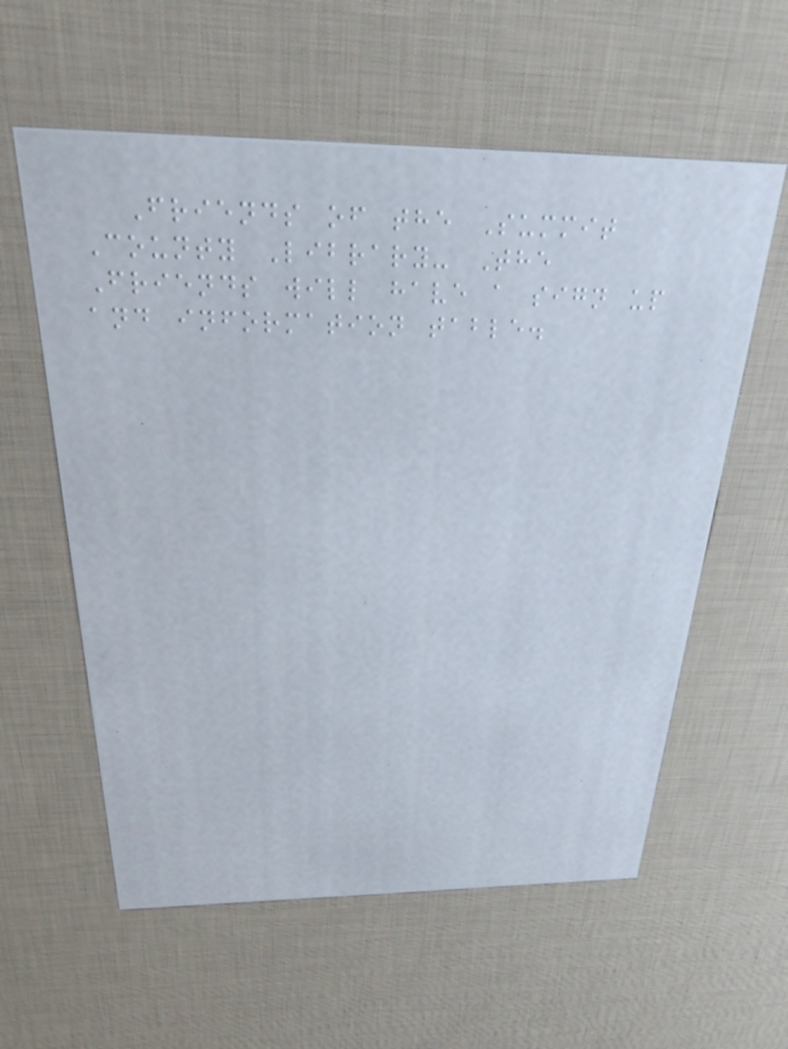Friends of the Summit
County Library- The
Friends will have a sign up
and information table.
